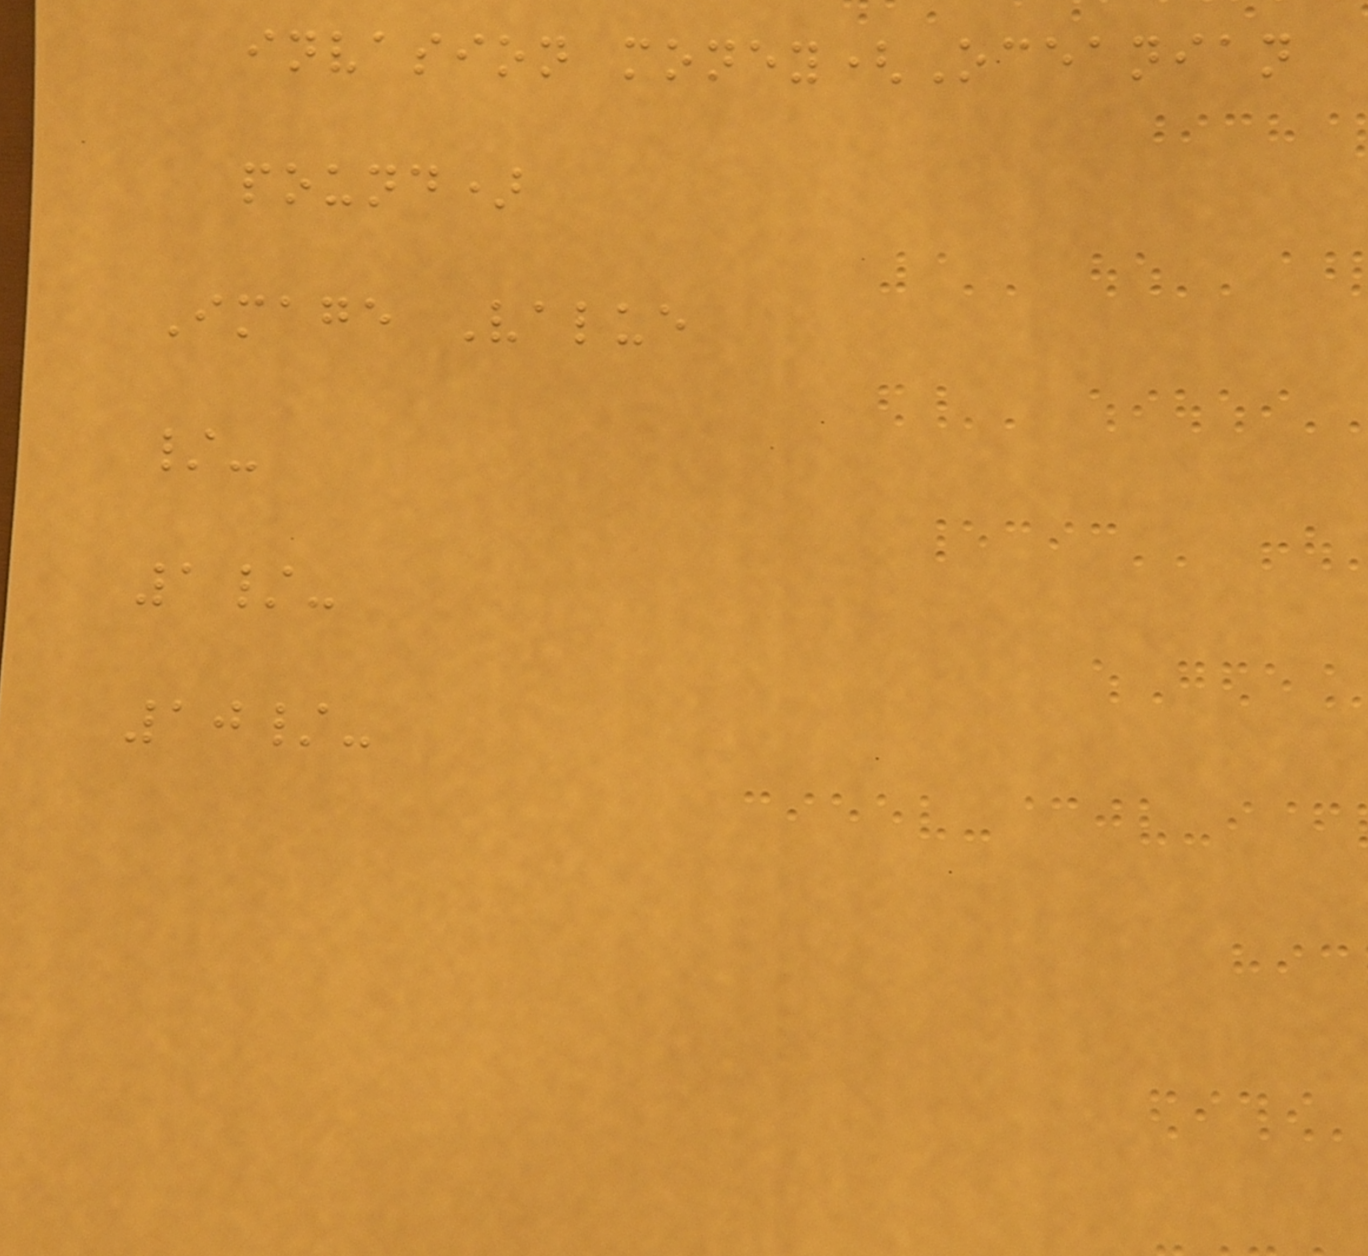invasion money(Oceanian
pound)
Image Value
/-
1/-
10/-
